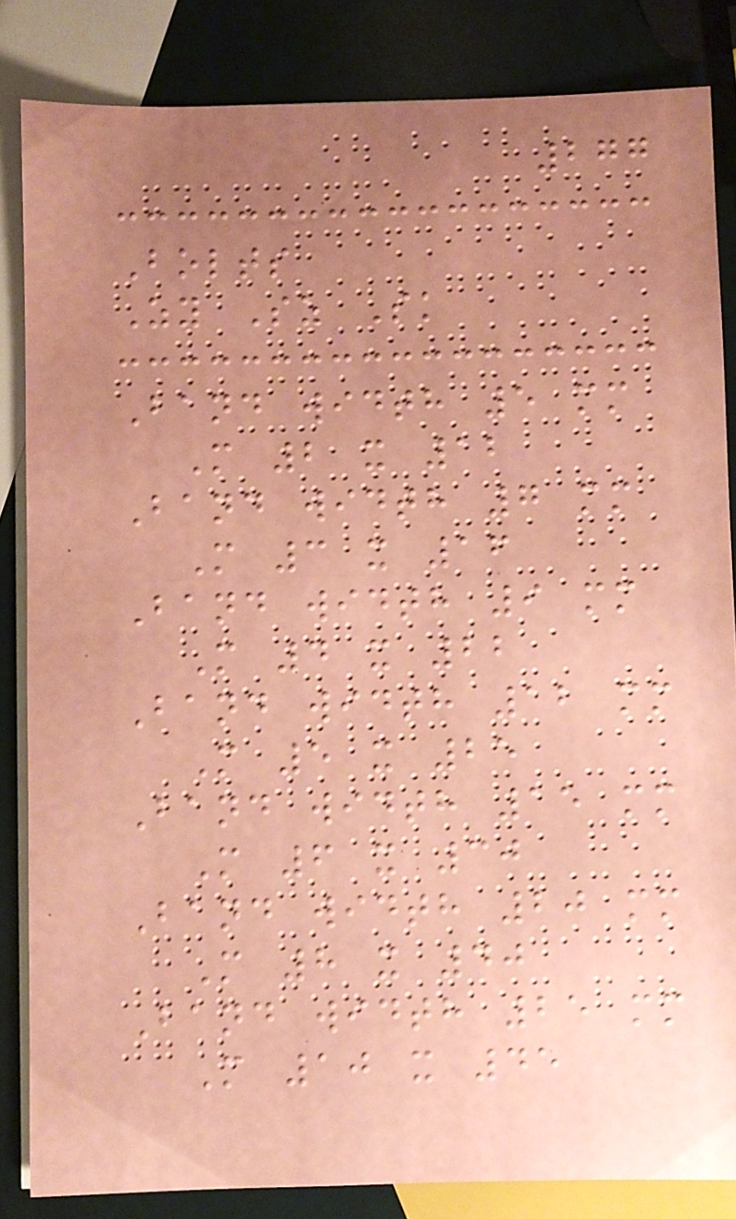277
Bolts
Zy Sz Sk
Band width 5 mm
M 2 x 12
Band width 7 mm
M 3 x 16
Band width 9 mm
M 4 x 22
Band width 12 mm
M 5 x 25
Band width 15 mm
M 6 x 30
Band width 20 mm
M 8 x 40
Band width 25 mm
M 10 x 45
